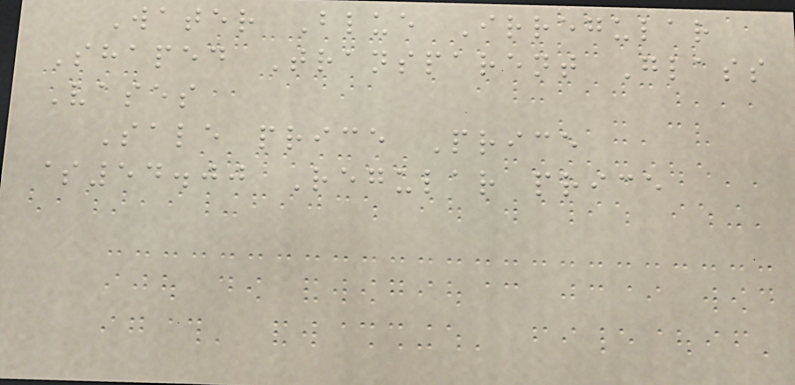Water Blue Irregular
Shaped Transparent Glass
Vases
Sale price Price
$54.00 Regular price
